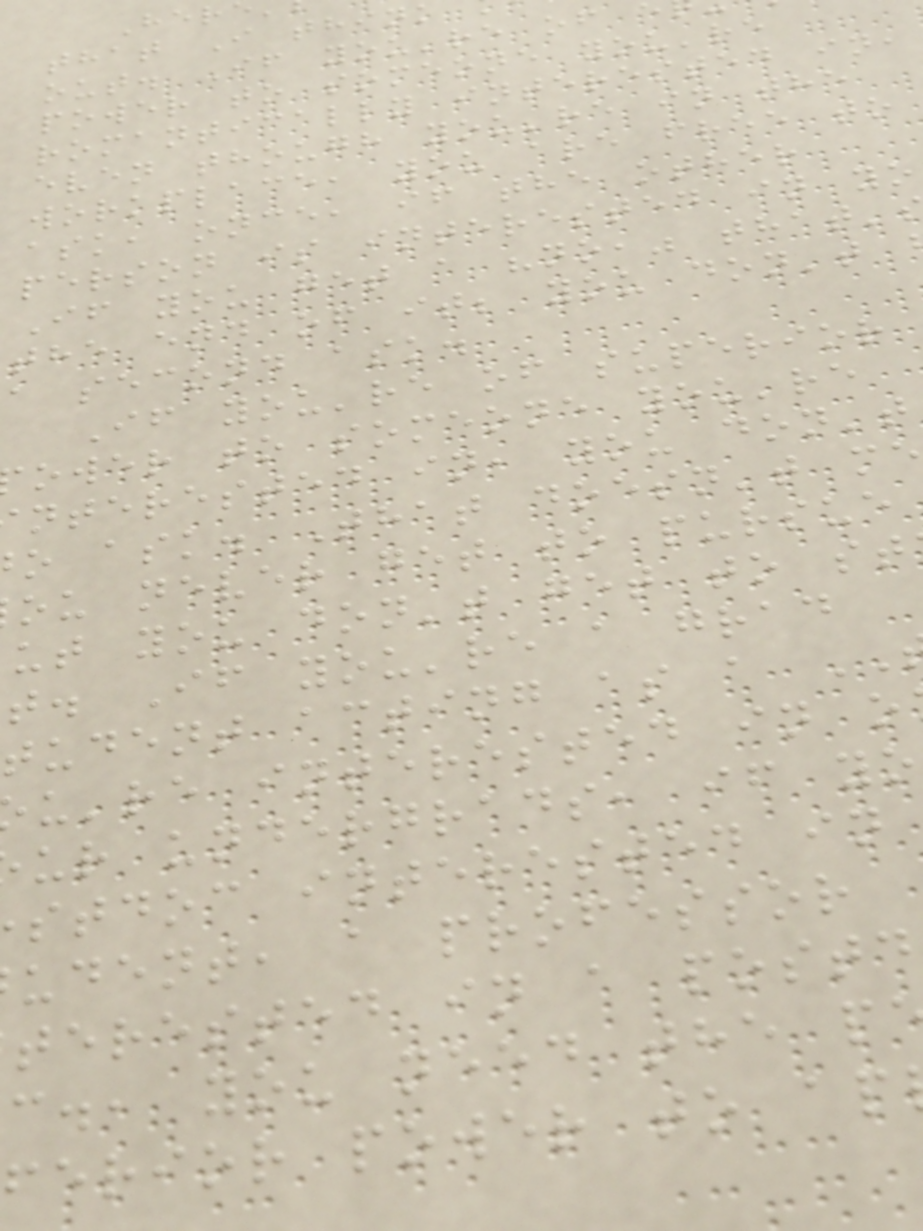that I think
out. If you're of
power to someone you're
romantically interested in,
even though you're in the
workplace, you are free to
ask, once, if the other
person is interested in yo
If you get a "no," that'
the end of it; you don't
a second ask.
If you're of superior
ower to someone you're
nterested in, you don't
o ask. That doesn't m
ou never get to pursue
ut you don't get to st
t. If you're a grad
tudent acting as a
u're interested in o
ur undergrads, if yo
stdoc interested in
udent, a professor
terested in a postd
c., you need the p
ferior power to ap
